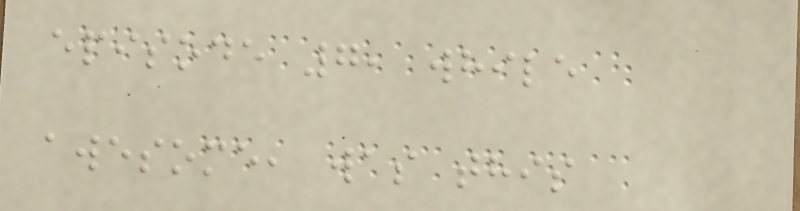episode 7, while
awesome, was this
